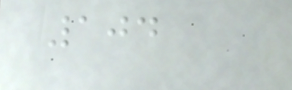104
